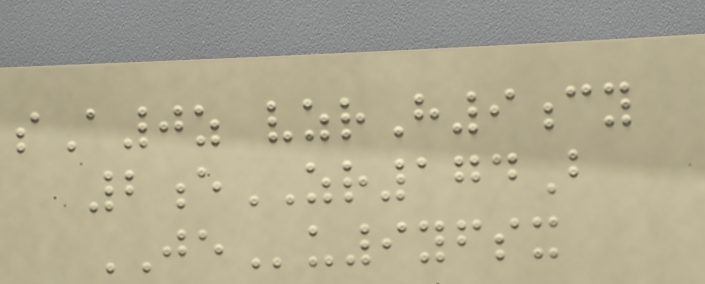sA0z vzrH9cy
2eZR174B
JEu9yfsx
